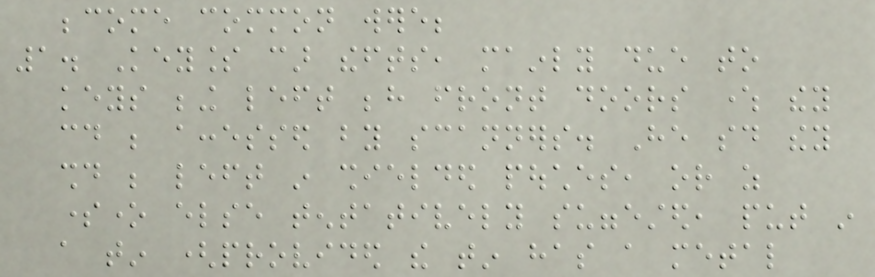become common were;
1. Keyless car thefts, mainly due to
keys being left behind front doors where they
could be accessed by scanners. He said they
should be left in shielded pouches, or as
someone else tentatively suggested, put in
a tin (provided the tin has a metal
